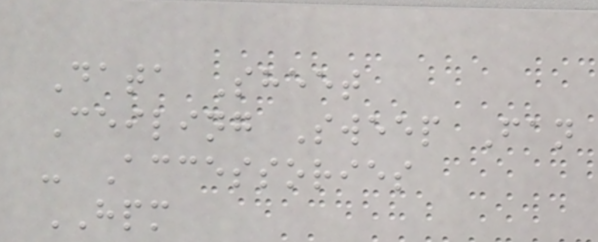Data Sheet
Ceiling Sweep Fan
- Accessories
HPM
